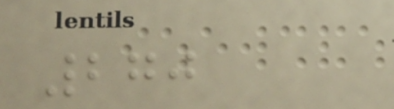270
